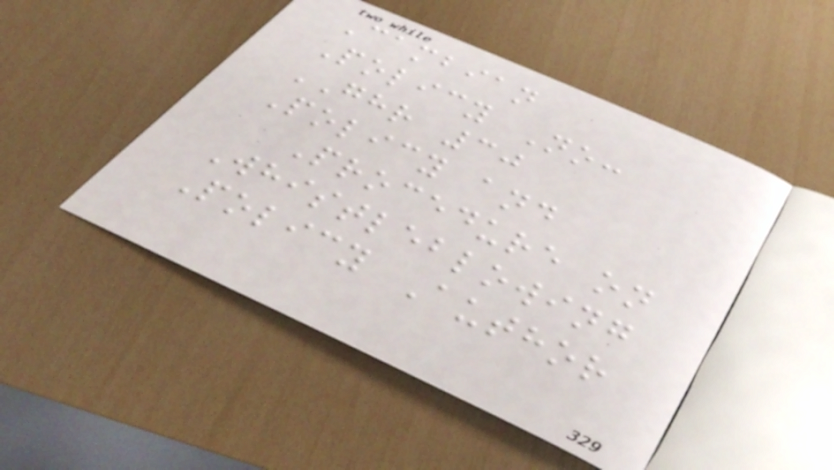Cambian
Policy No:
GHR 30
Policy and
Procedure on
Whistleblowing
Policy Author
